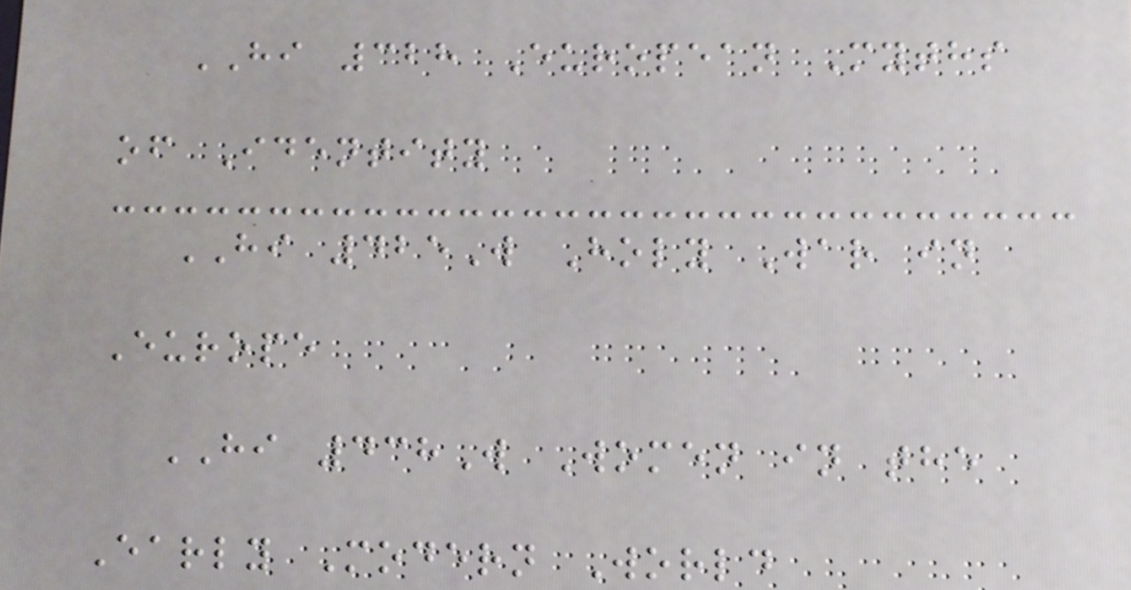HI 328 European Myths
of Identity
HI 425W Holy War in
Europe
HI 438W Women in the
Early Modern World
